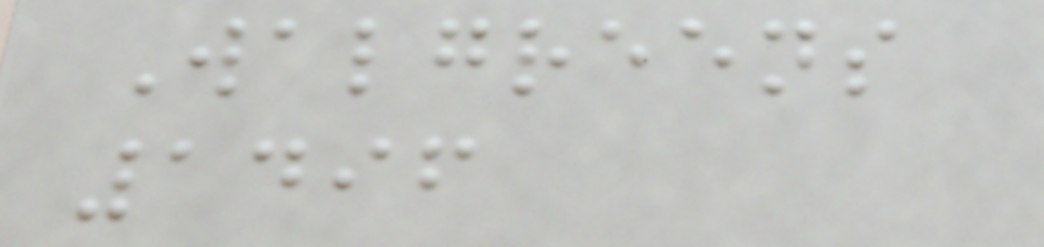Walgreens
1496
